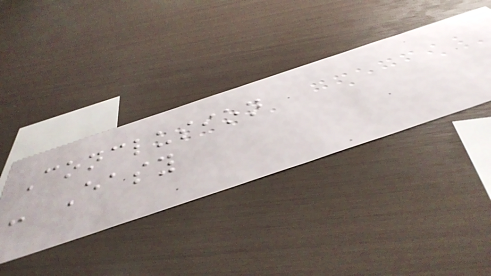Conclusion
- Easy
